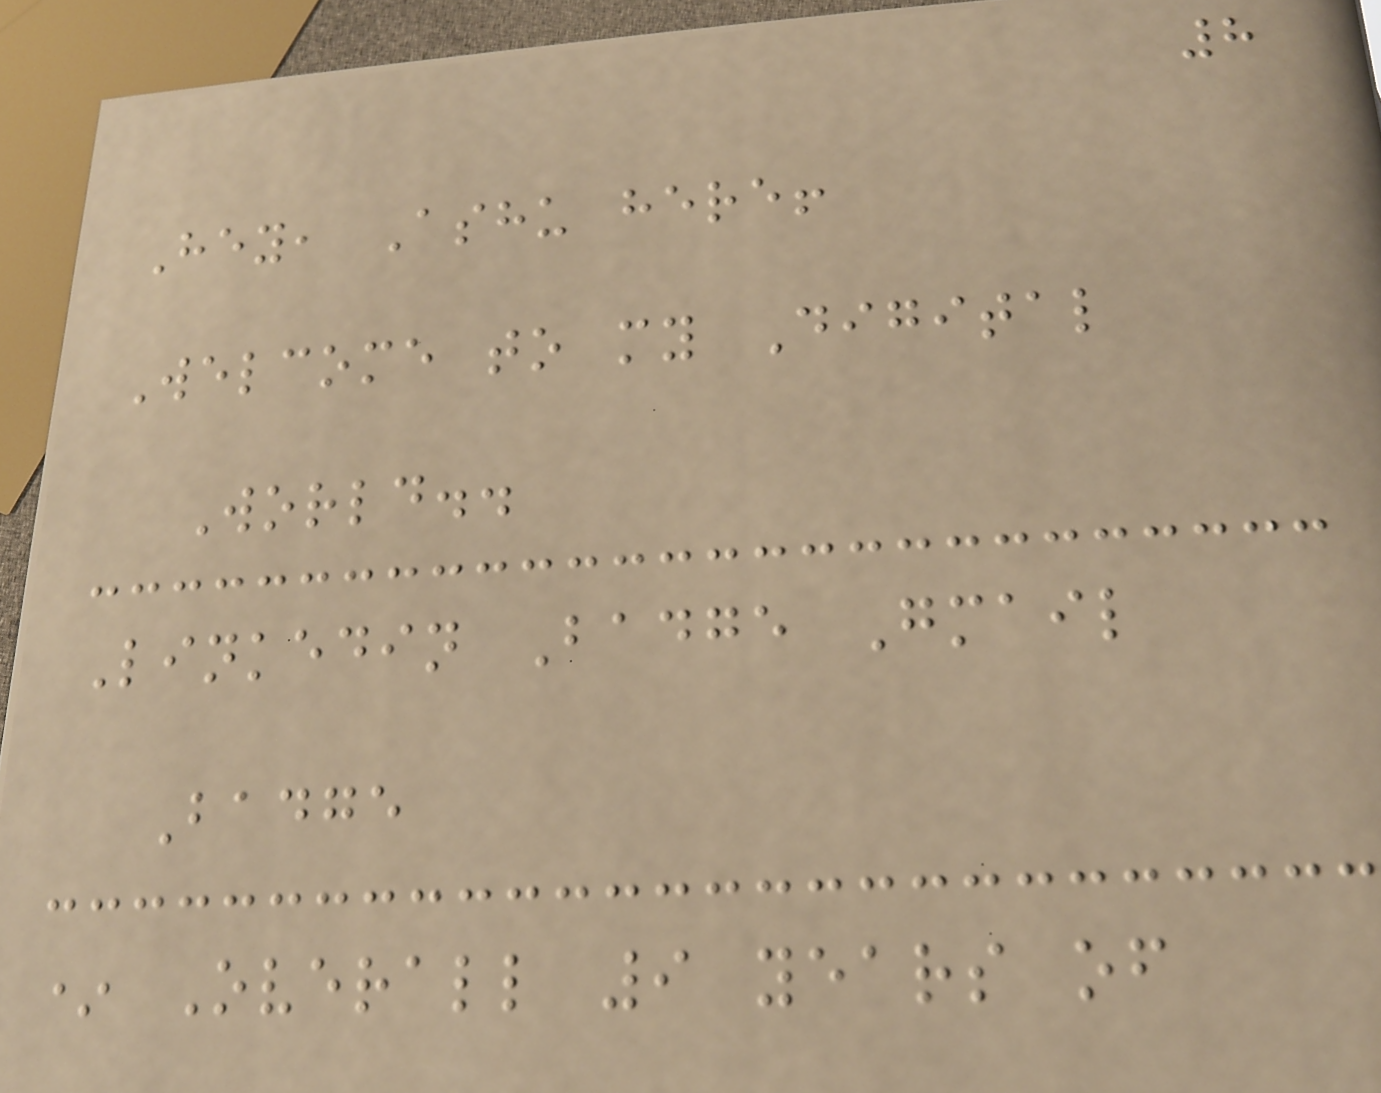8
Hey, Ashu here!
Welcome to my Digital
World..
Linkedin Badge Gmail
Badge
* Overall 9 years of
